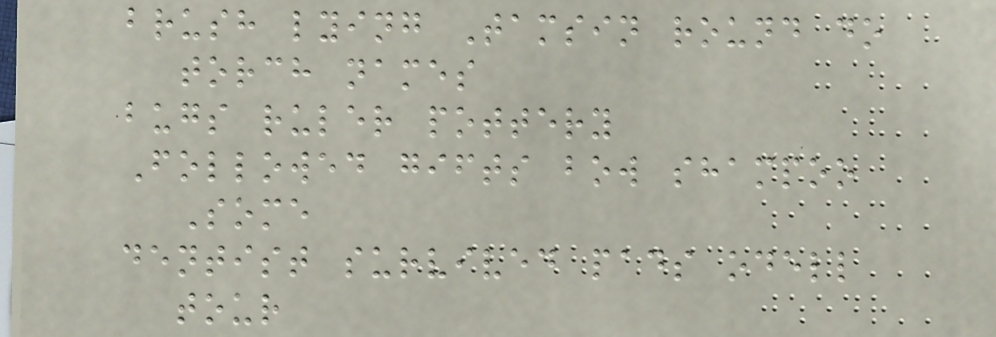brush lying Tamsin round do
torch names
bugs ruler pottery
Followed gifts bow shampoo
Some
dentist survived pads odell
tour
